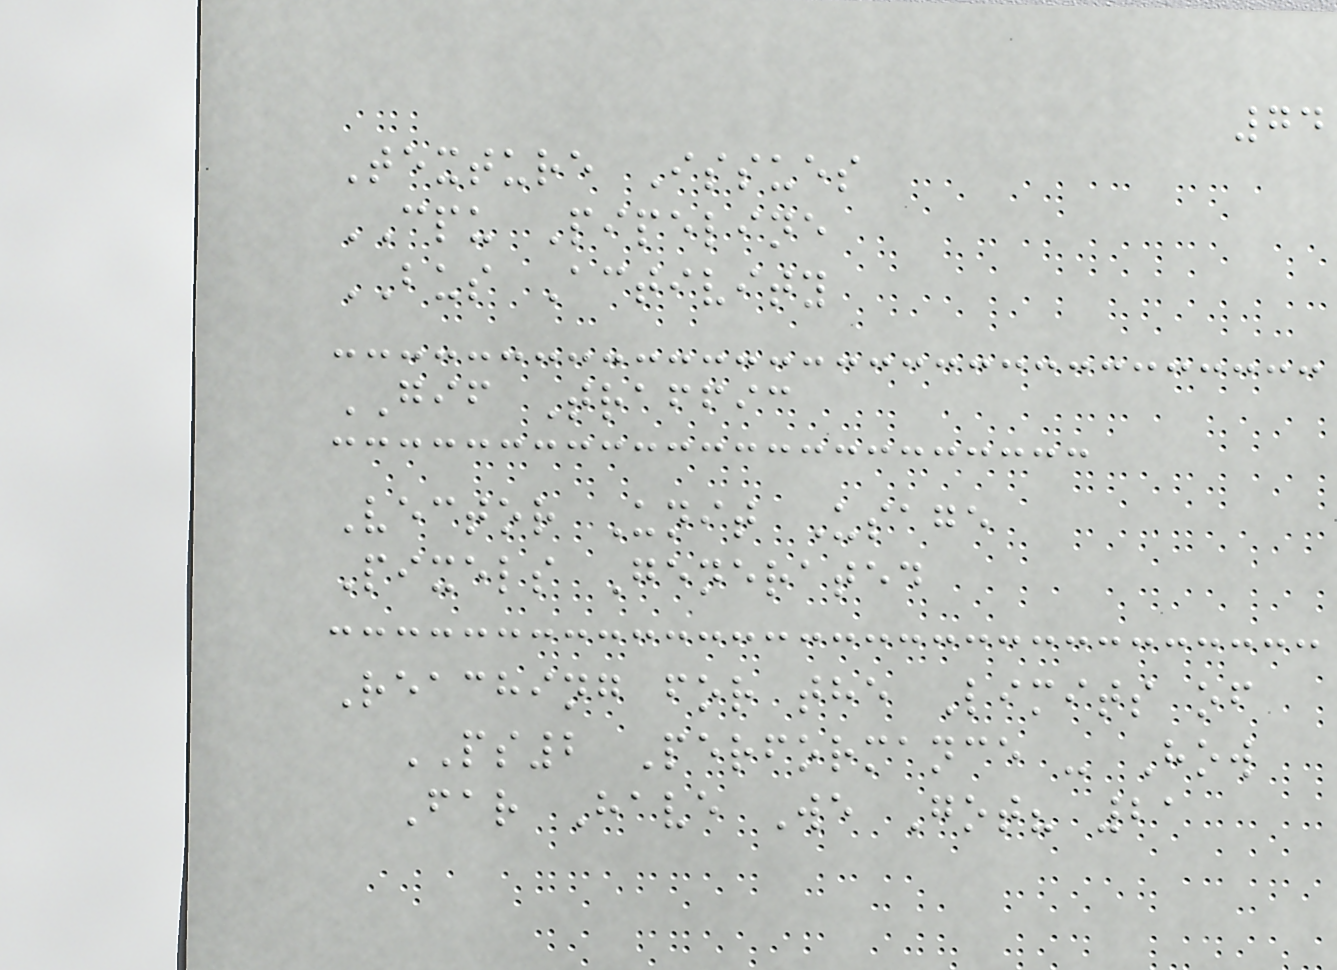74
Texture Issues
CPU Pipeline
BUS Activity
GIF Traffic
Vector Unit Usage
Pixels Generated
Reaching for the Limits of
PS2 Performance - How
Far Have We Got? 21
